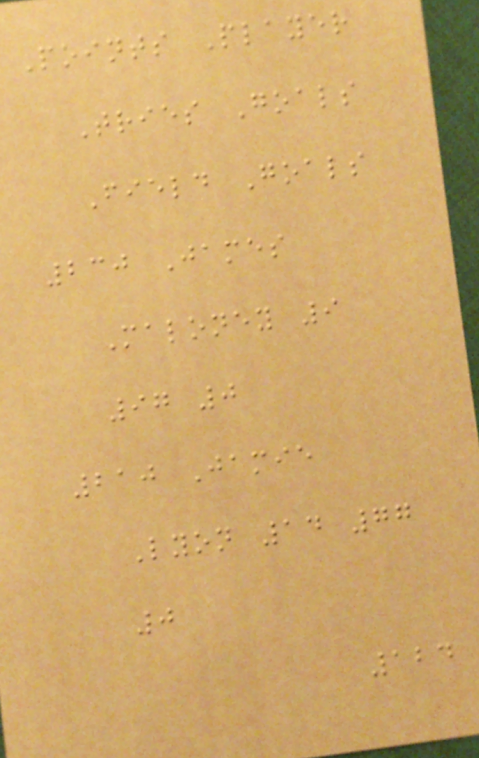Points Player
Tries Goals
Field Goals
230 James
Maloney 9
97 0
210 Jamie
Lyon 14 77
0
124
